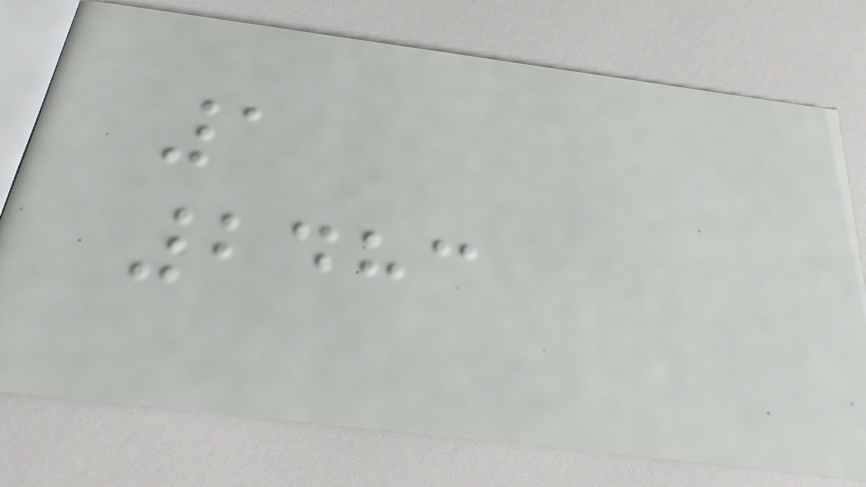1
2483
